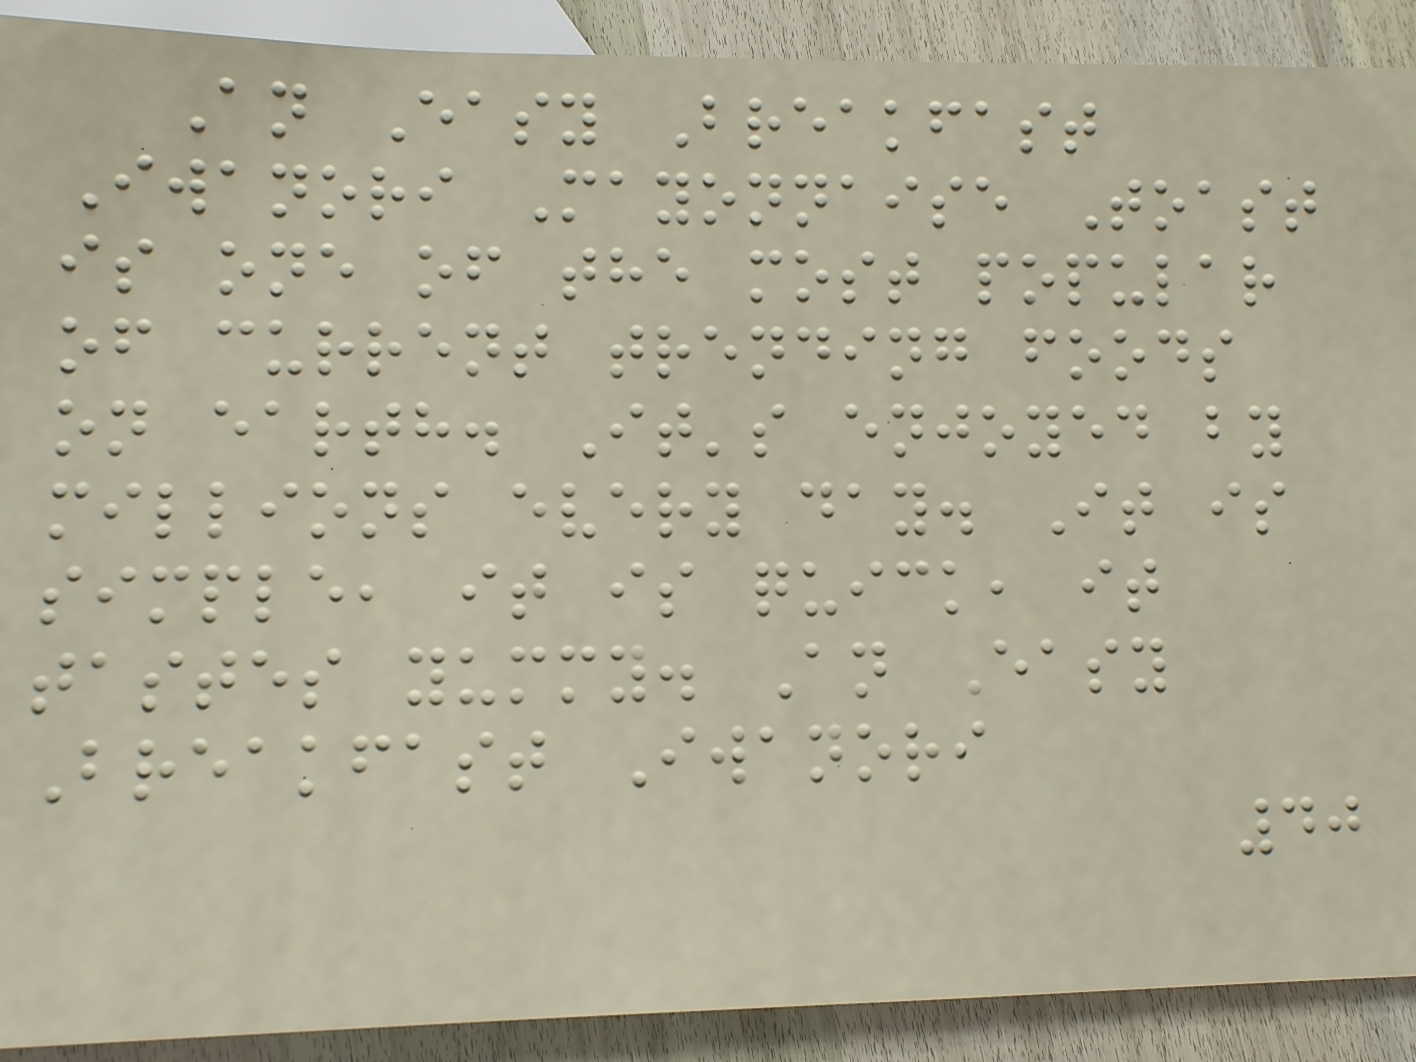An Easy Breakfast
Iwanori Mayonnaise Toast
is one of the most popular
of current trending foods
on earth. It's enjoyed by
millions every day. It is
simple, it is quick, it
tastes yummy. An Easy
Breakfast Iwanori
40
